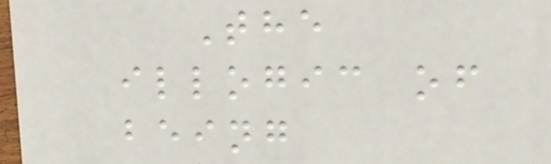The
illogic of
being
